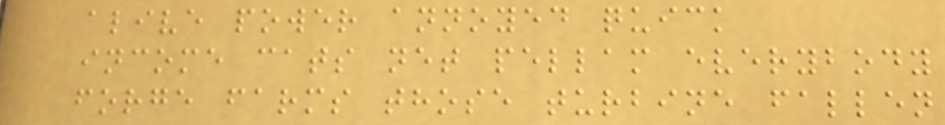alive power annoyed quick
income cats net pellam everybody
forge farms those turbine fallen
